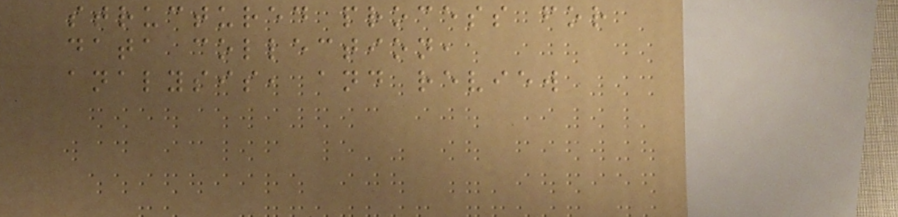structured process for
data collection,
analysis, and review
